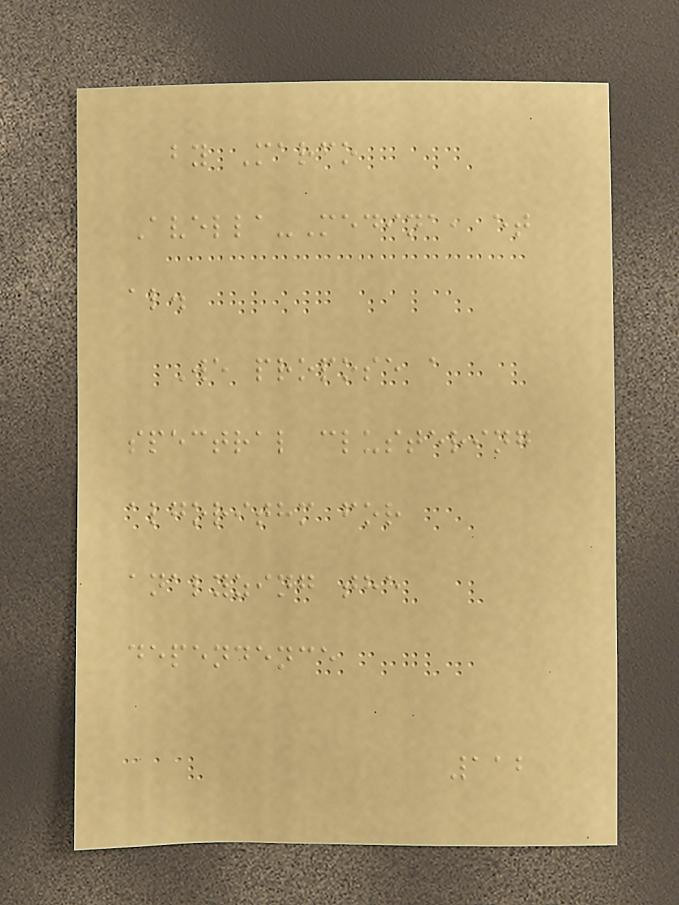by Marco
Avella-Medina, et
al.
We propose a
spectral clustering
algorithm for
analyzing the
dependence
112
